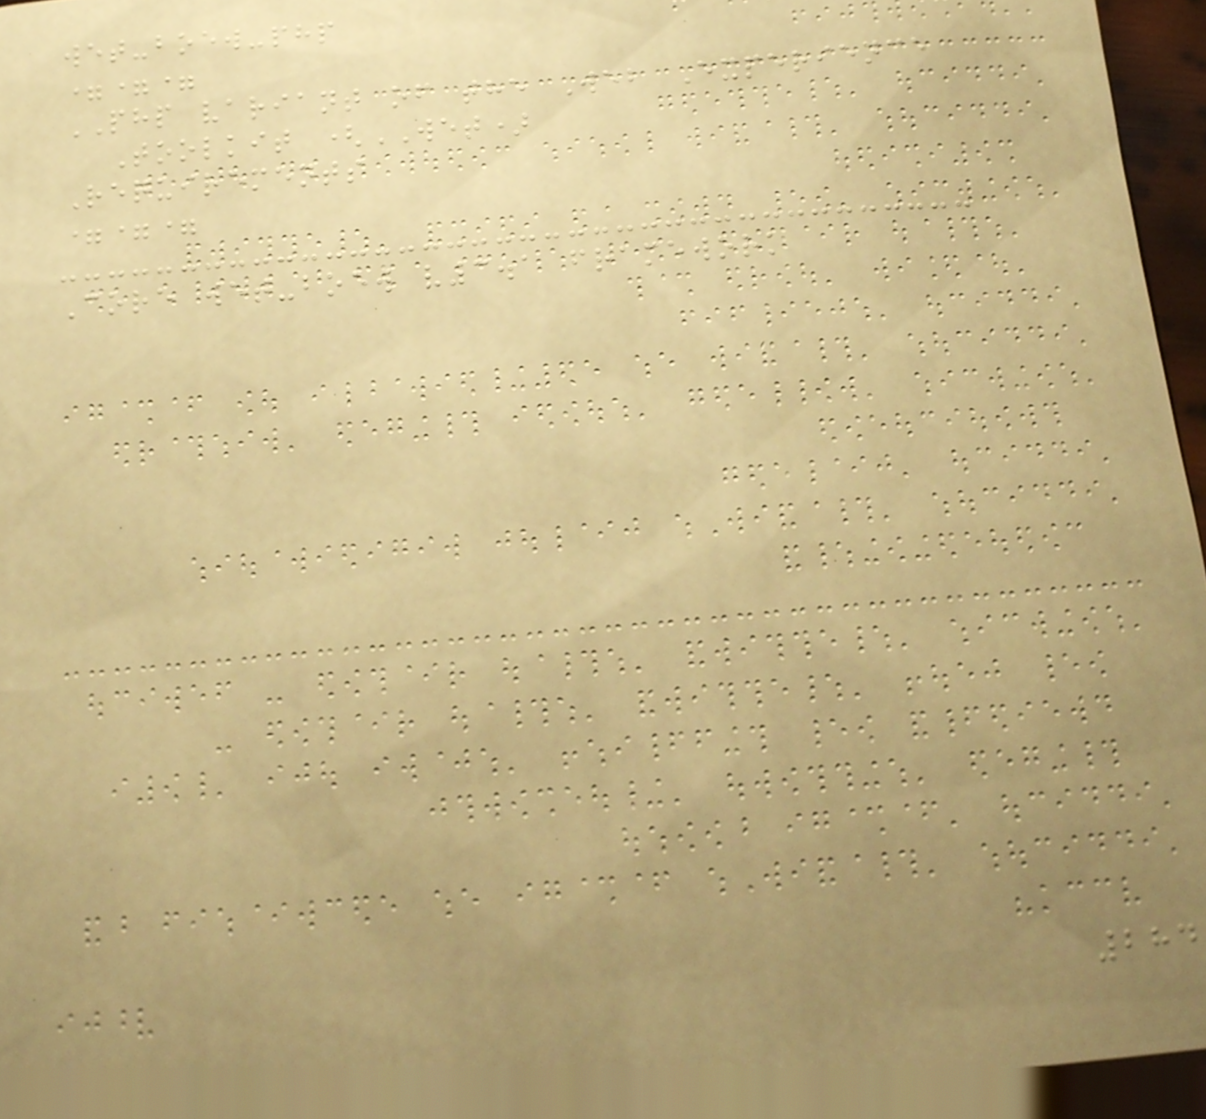wet-boew-php
===
PHP variant of the Web Experience
Toolkit (WET)
Requirements
===
Core wet-boew v3.1 framework
284
